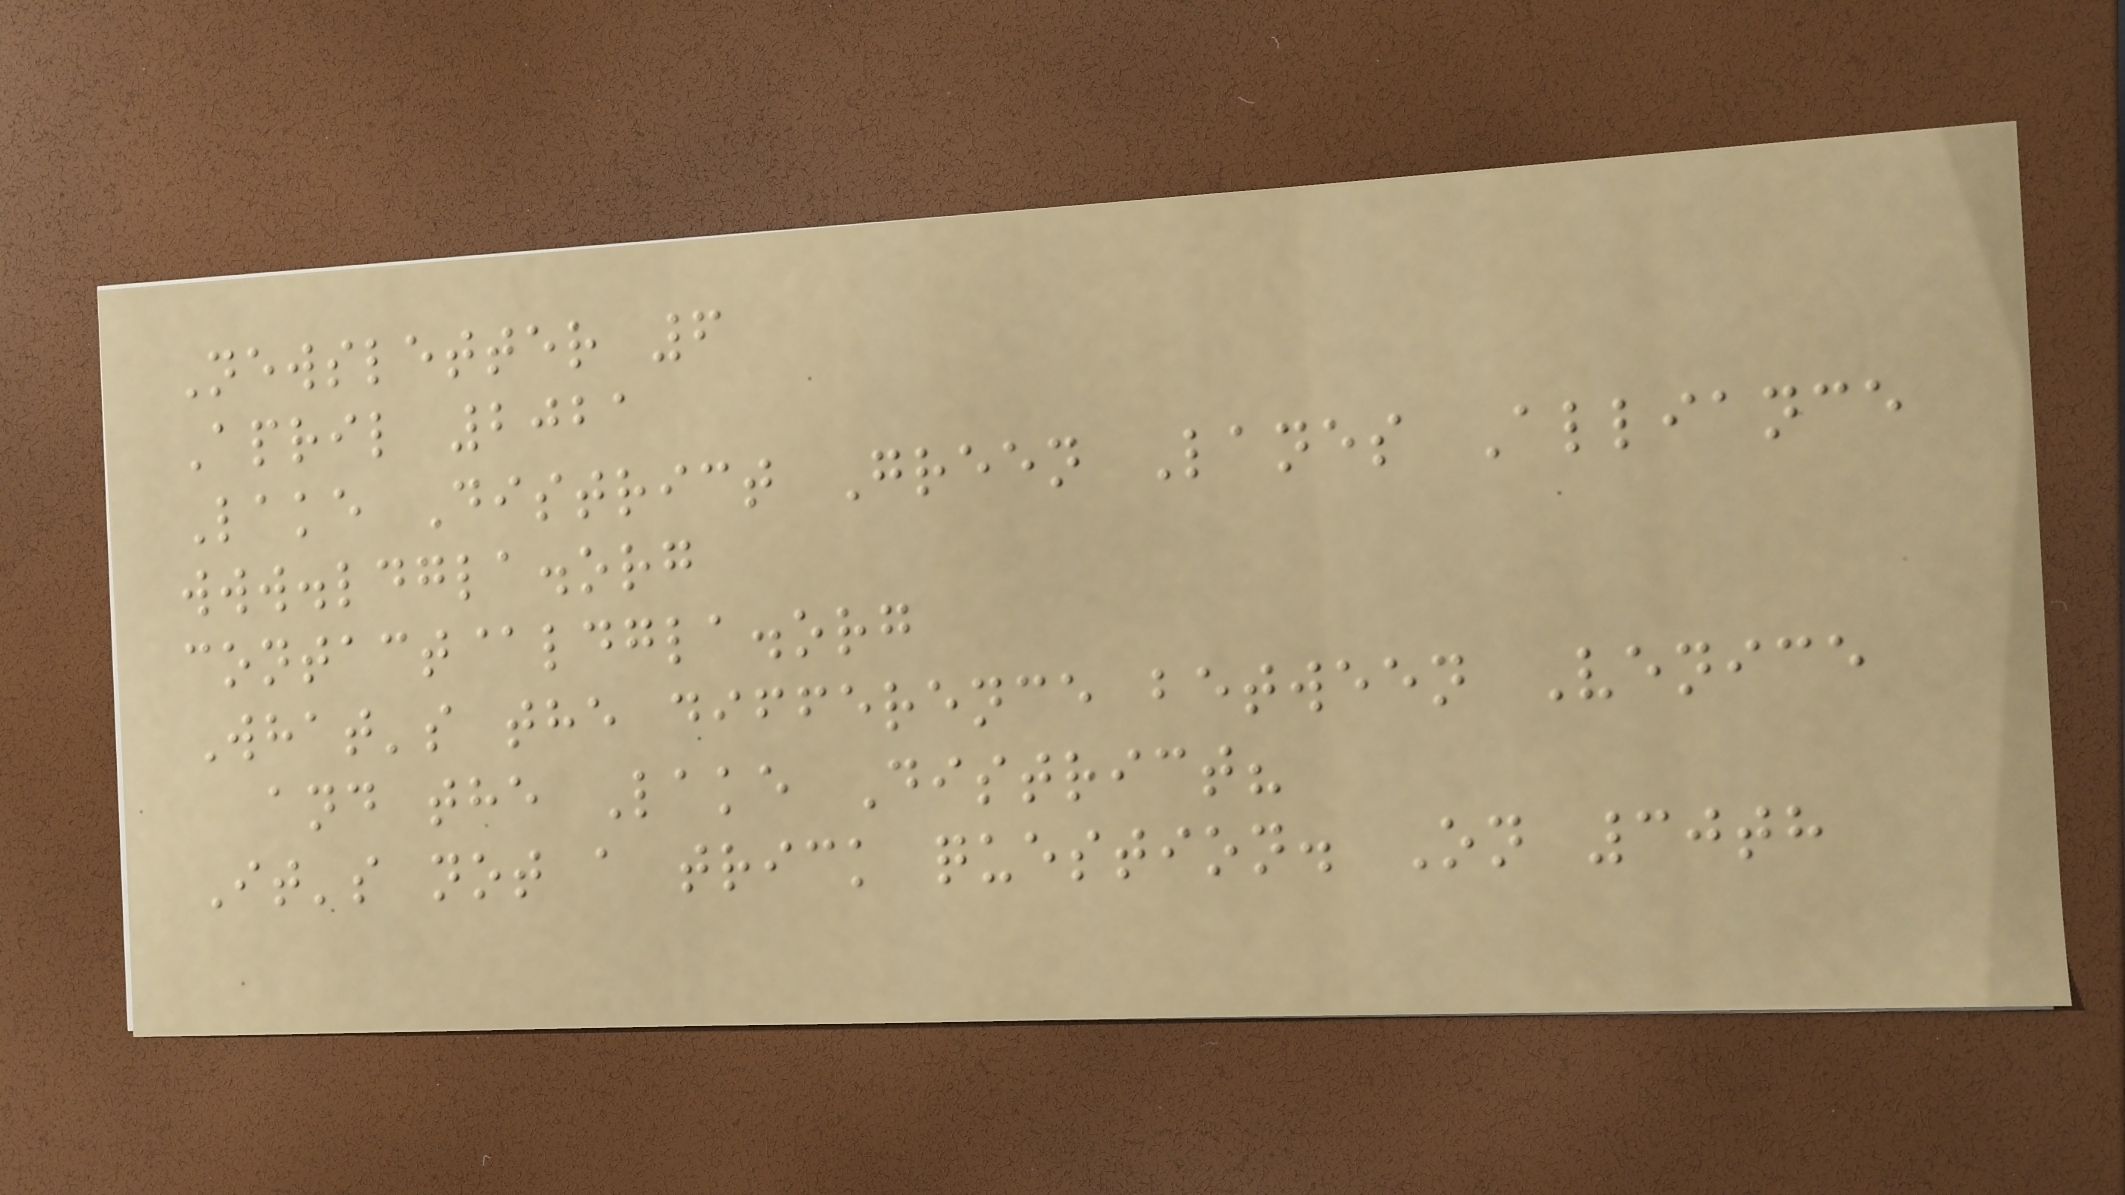Newsletter 6
April 2021
Lake District Green Lanes Alliance
www.ldgla.org
contact@ldgla.org
What's the difference between Venice
and the Lake District?
It's not a trick question. On 30th
